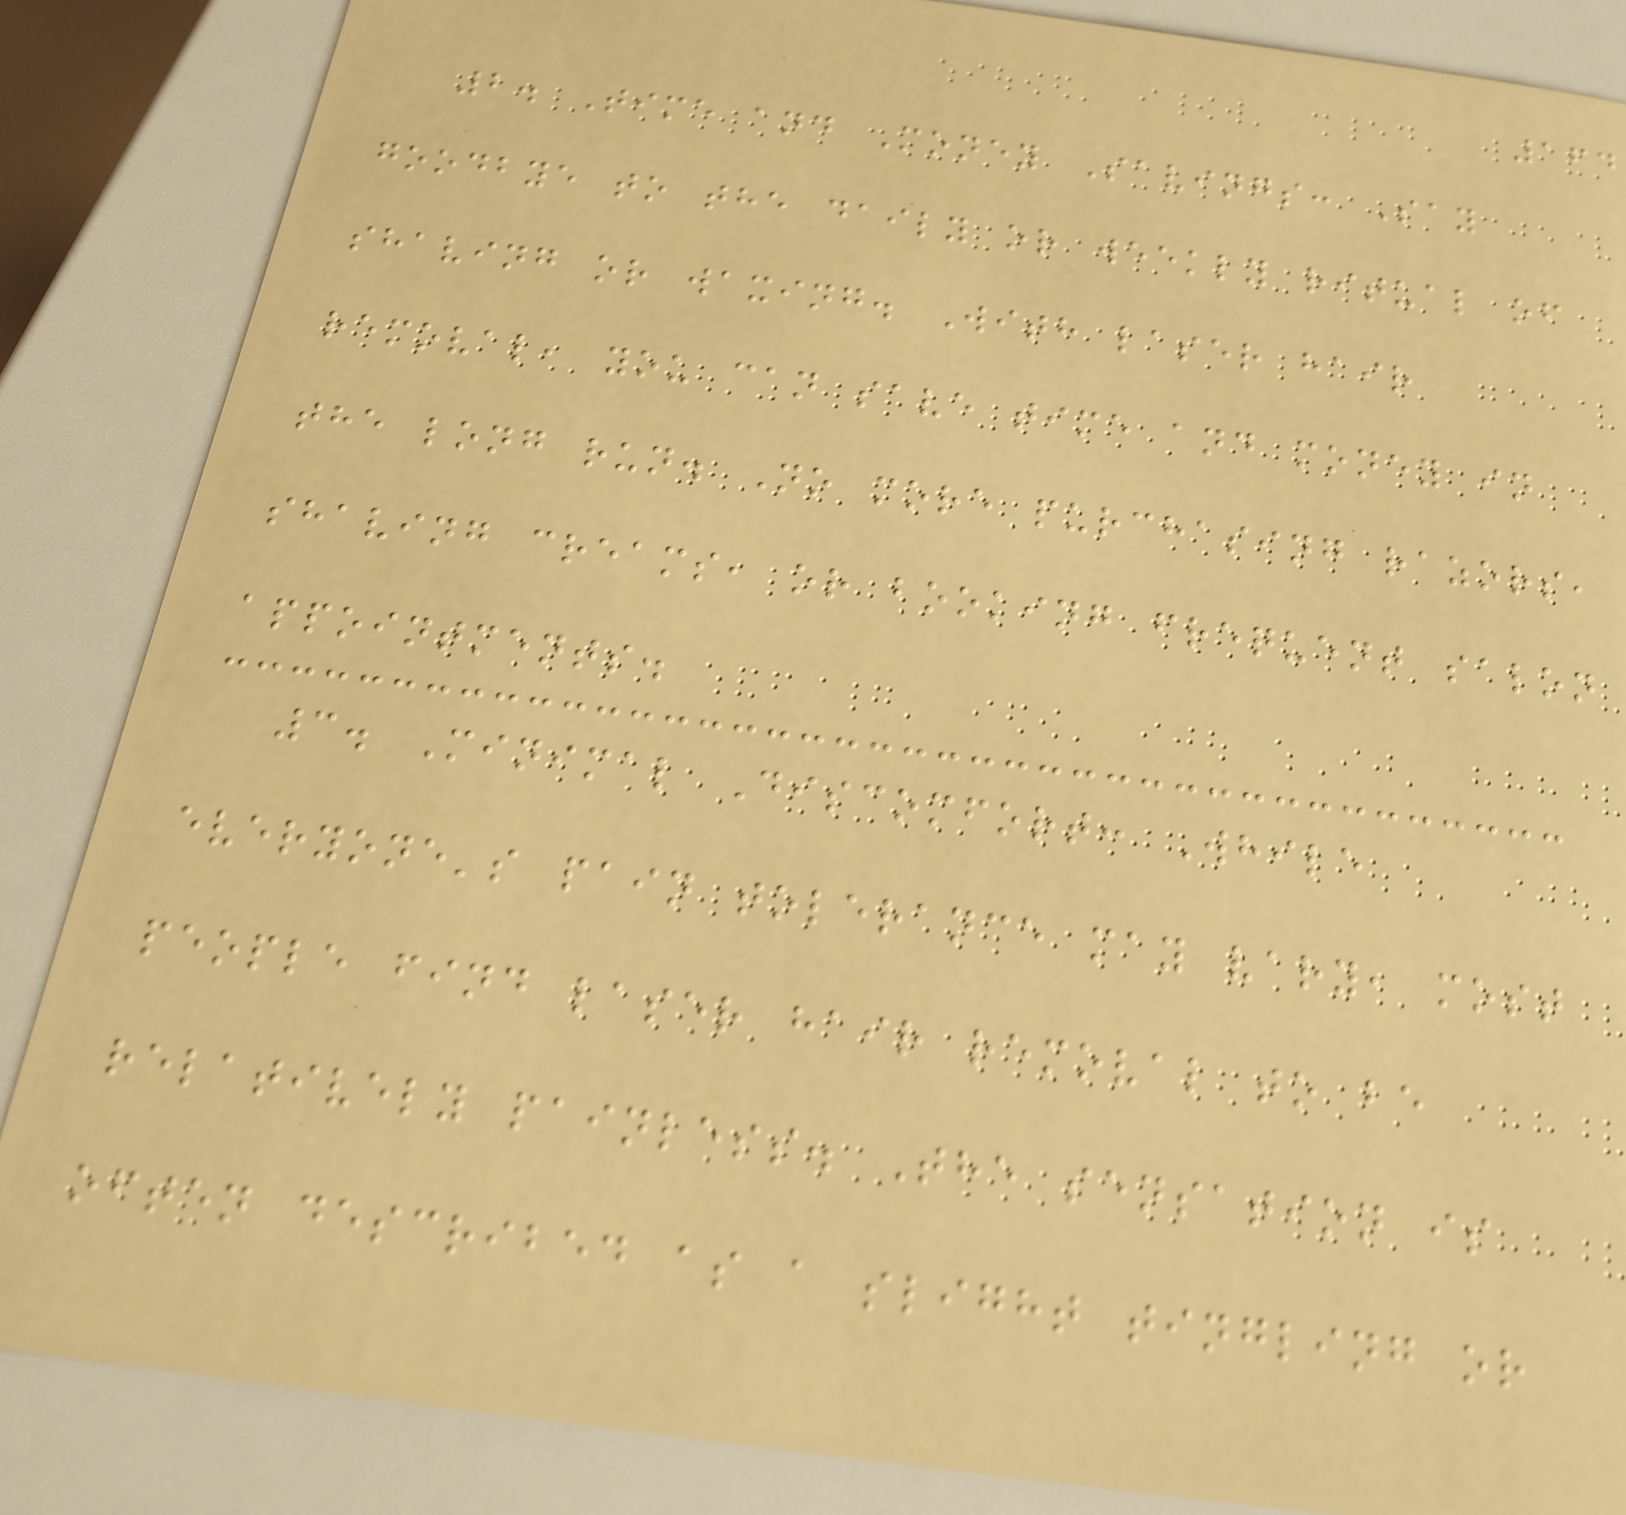164
2. Time and Money Savings: Say
goodbye to the daily or weekly ritual of
shaving or waxing. With laser hair
removal, you can save time and money in
the long run. No more purchasing razors,
shaving creams, or booking frequent salon
appointments.
3. Minimal Discomfort: While
everyone's pain tolerance may vary, most
people find laser hair removal to be
relatively painless. The sensation is
often described as a slight tingling or
